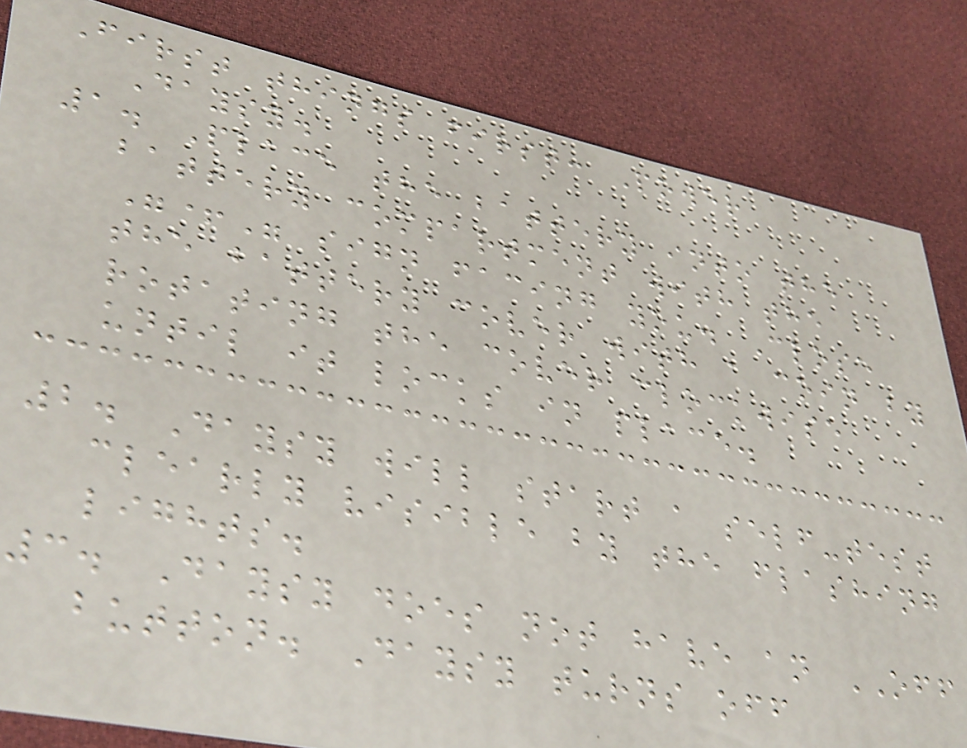First things first: Power
Daysy.
1. Place the battery into the
battery compartment with the
"+" sign facing you. Close
the battery cover with a coin by
rotating the cover clockwise
until it locks in place.
2. Daysy will start a self-test
clearly visible by the flashing
lights.
3. Daysy does not have an OFF
button. Daysy turns off
